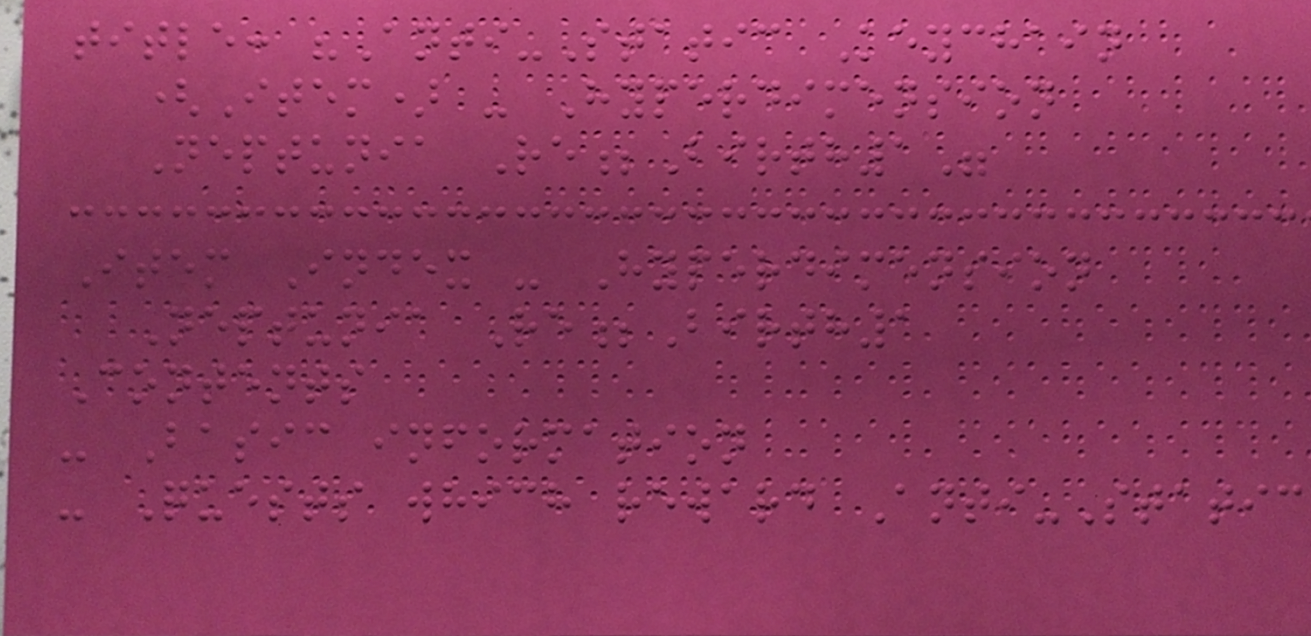title: "Anti-Static Keychain
(Item) - Hyperdimension
Neptunia Re;Birth1"
Item Index - Hyperdimension
Neptunia Re;Birth1
Contents
- Basic information
- Quests which reward Anti-Static
